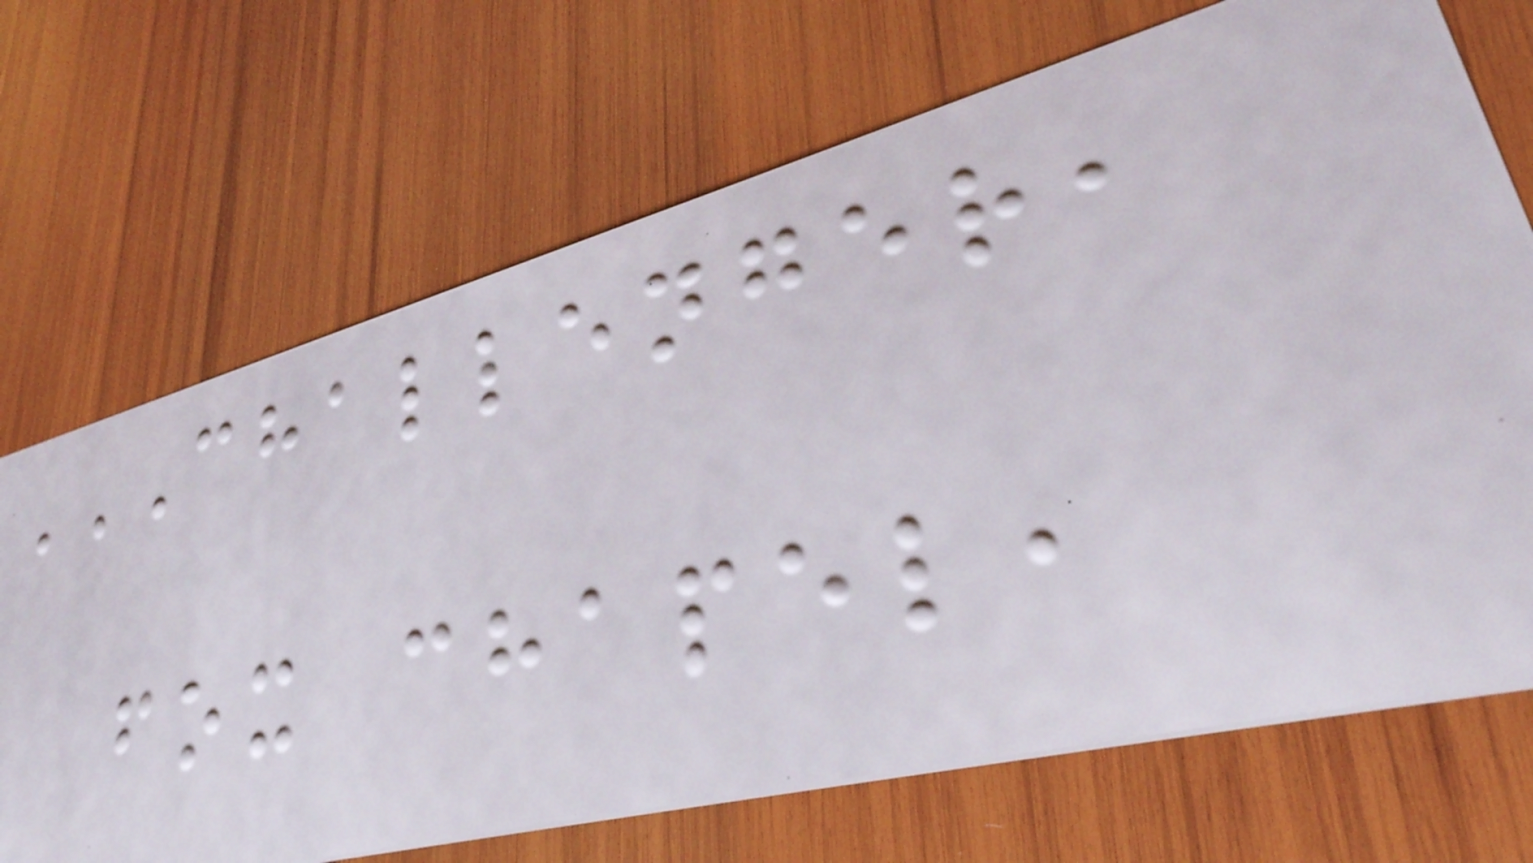CHALLENGER,
FOX CHAPEL,
